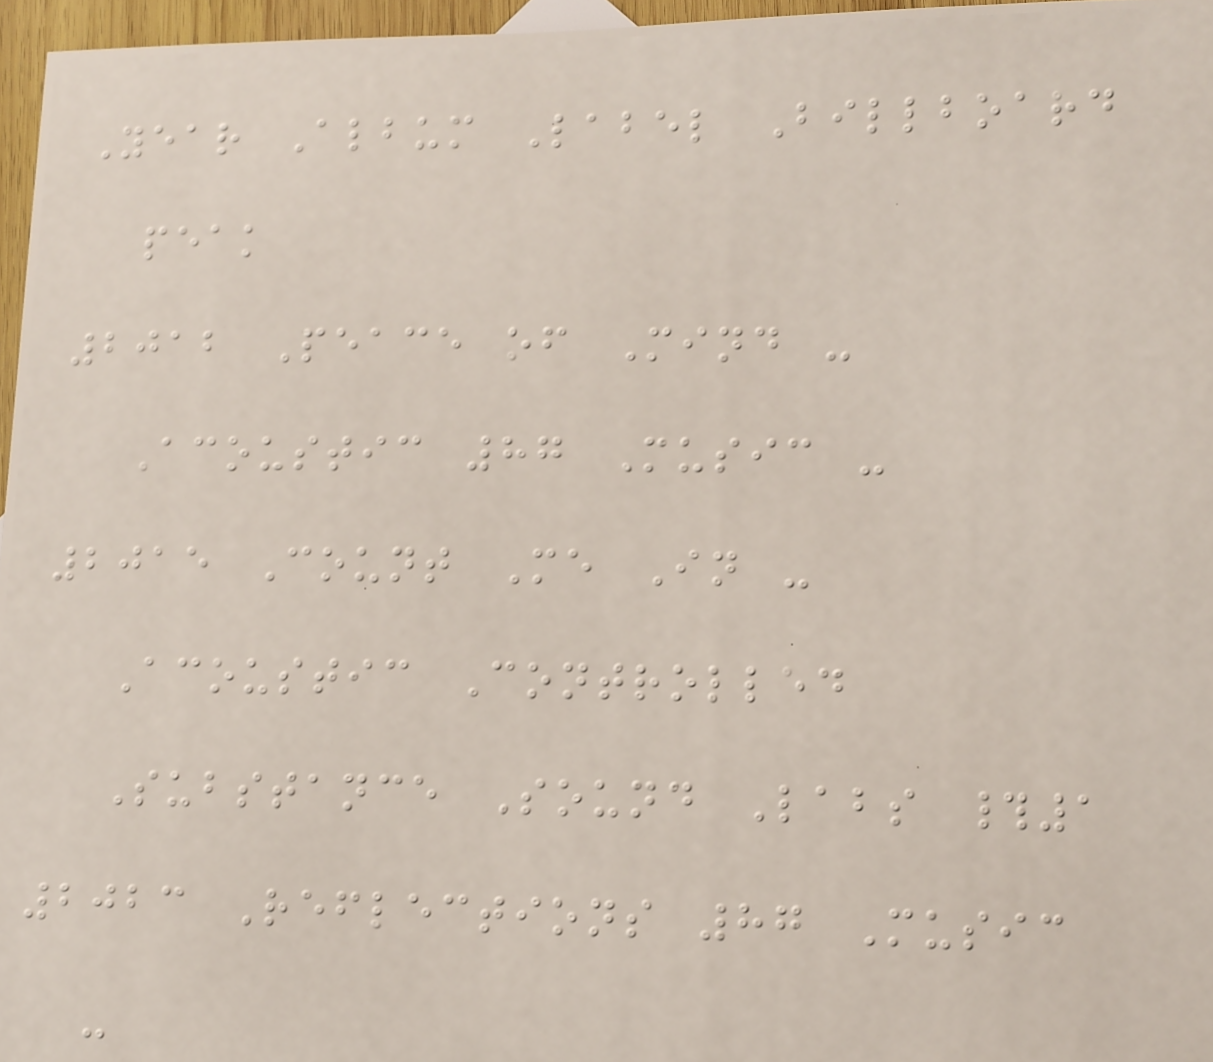Year Album Label Billboard
peak
2012 Peace of Mind -
Acoustic 87 Music -
2015 Count Me In -
Acoustic Controlled
Substance Sound Labs #1
2023 Reflections 87 Music
-
